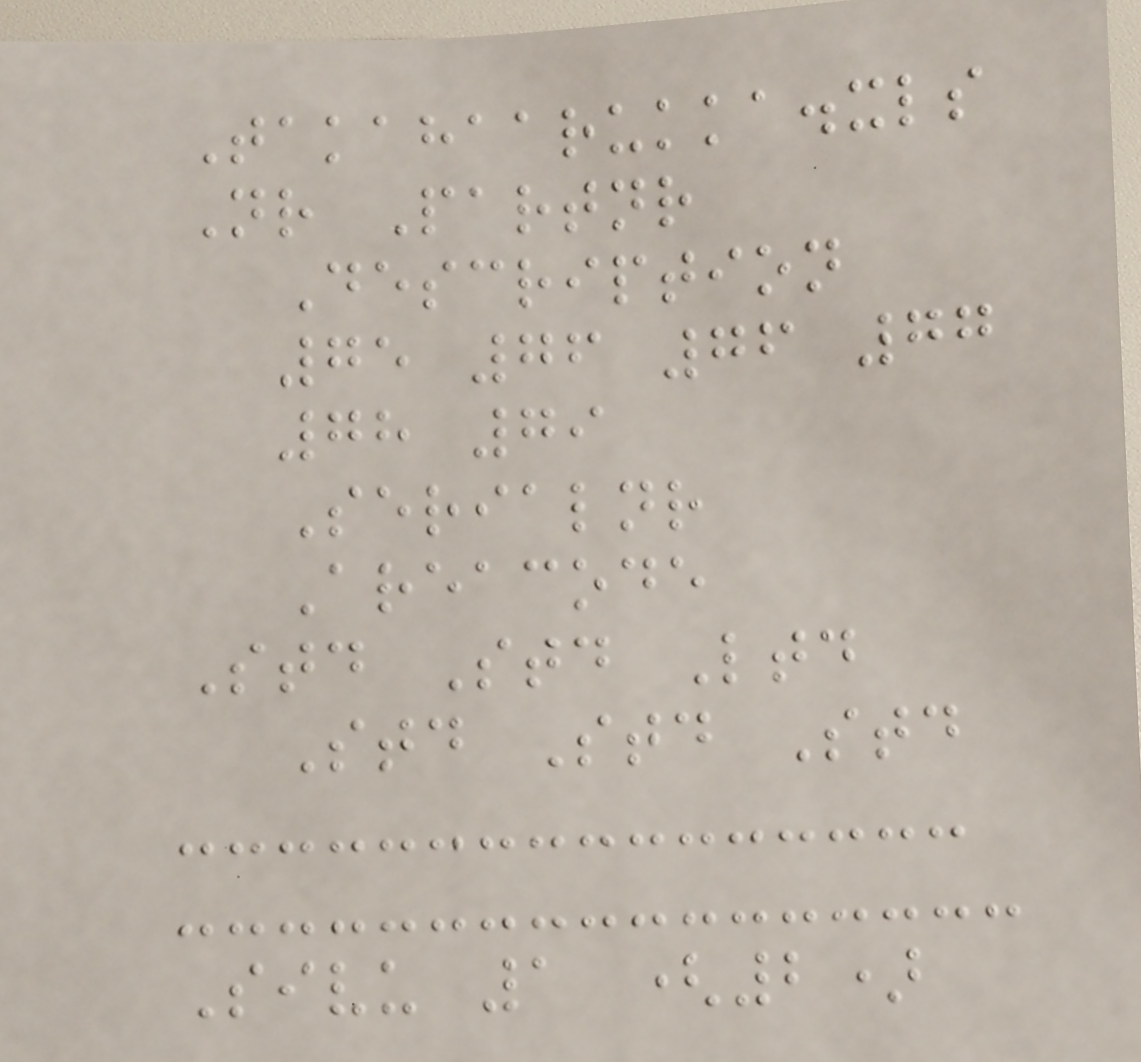Takahaarukka.xls
Nr Partnr
Description
75 76 76 77
78 79
Serialnr
Areacode
Std Std Ltd
Std Std Std
Sivu 1 (2)
